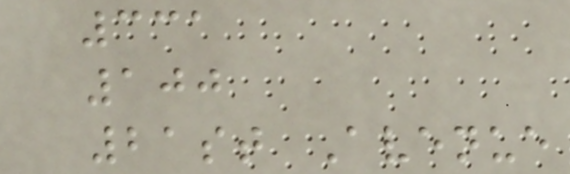331
100
21st Avenue
